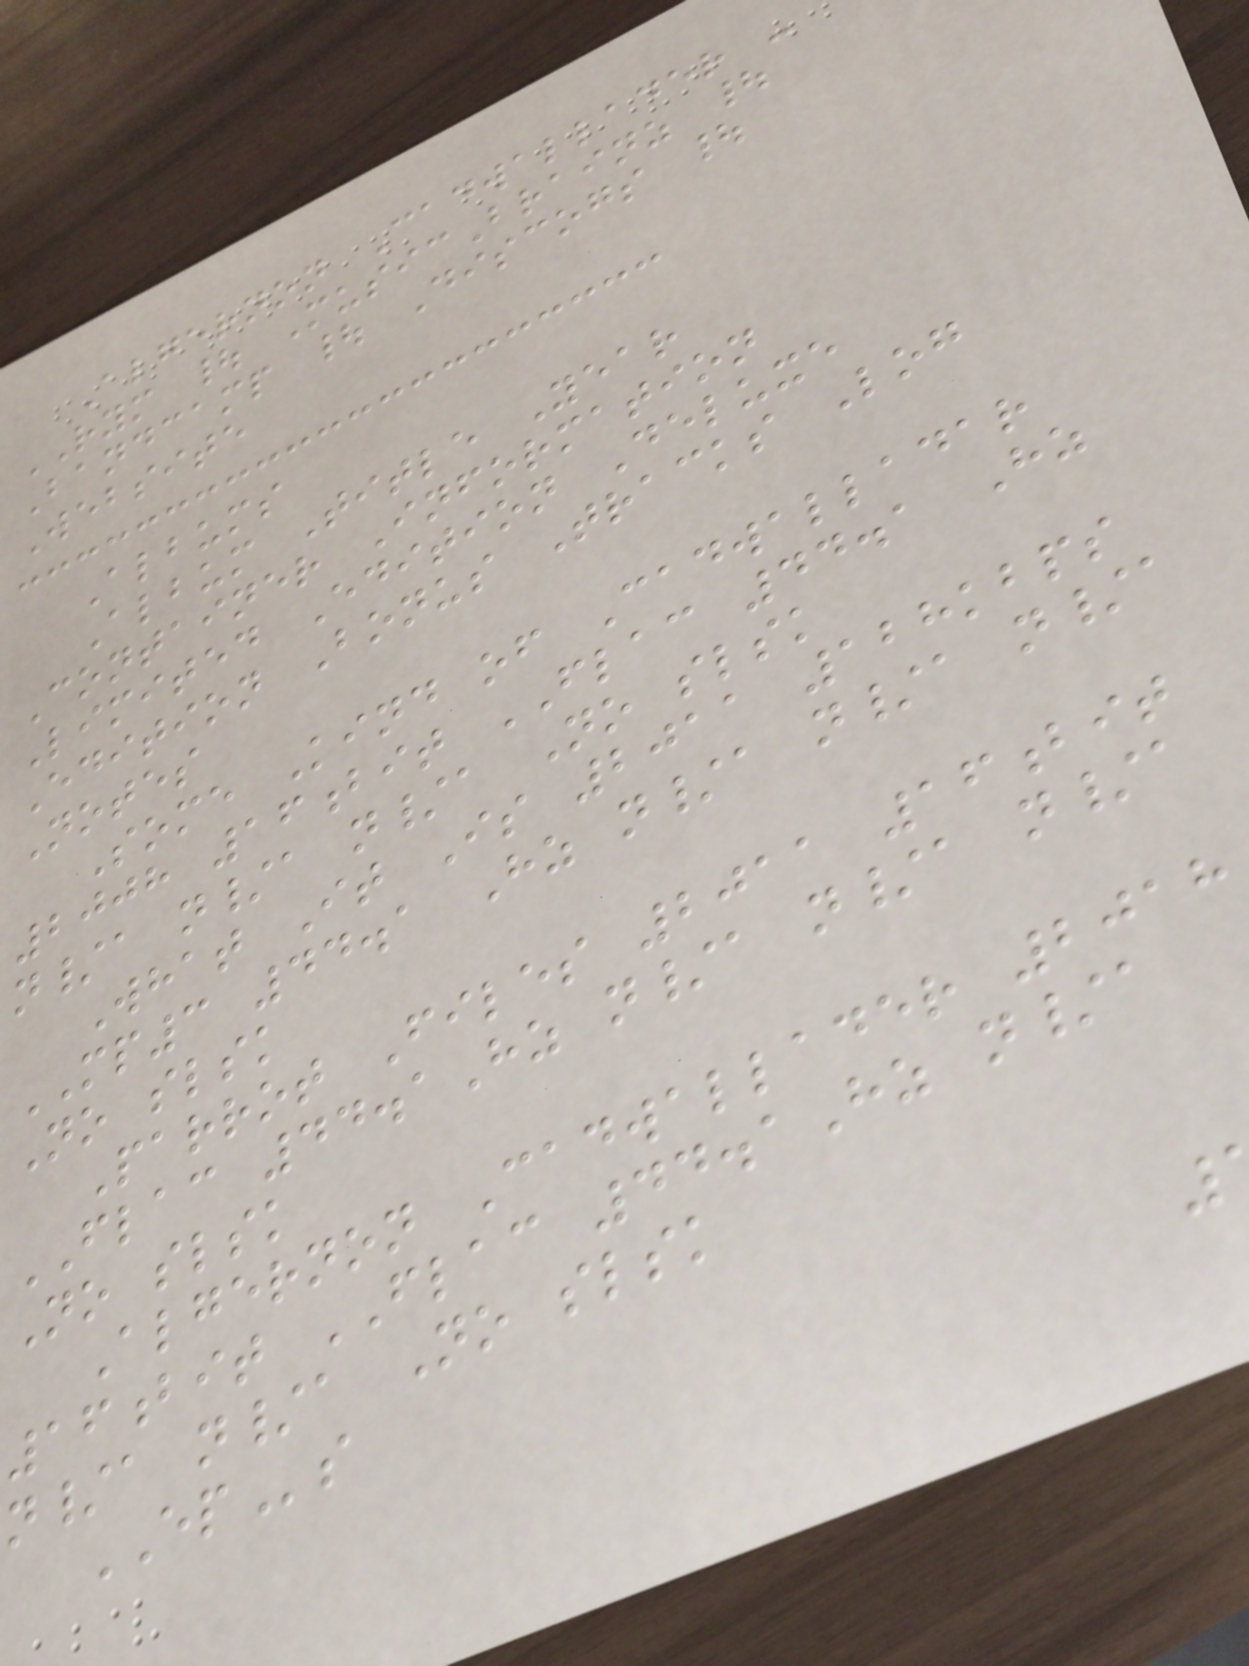Algernon Cadwallader -
RYM | MusicBrainz |
Bandcamp | Discogs |
Website
Albums
Album Title Year
Container Information
Limited Edition Deluxe
Edition Bonus Tracks Log
Notes
Some Kind of Cadwalladar
2008 16bit FLAC 44.1 Hz
n/a n/a n/a No slsk
What It Is 2011 128kbps
MP3 44.1 Hz n/a n/a n/a
No slsk
Parrot Files 2011 16bit
FLAC 44.1Hz n/a n/a n/a
No slsk
Algernon Cadwallader 2018
16bit FLAC 44.1Hz n/a
n/a n/a No slsk
EPs
